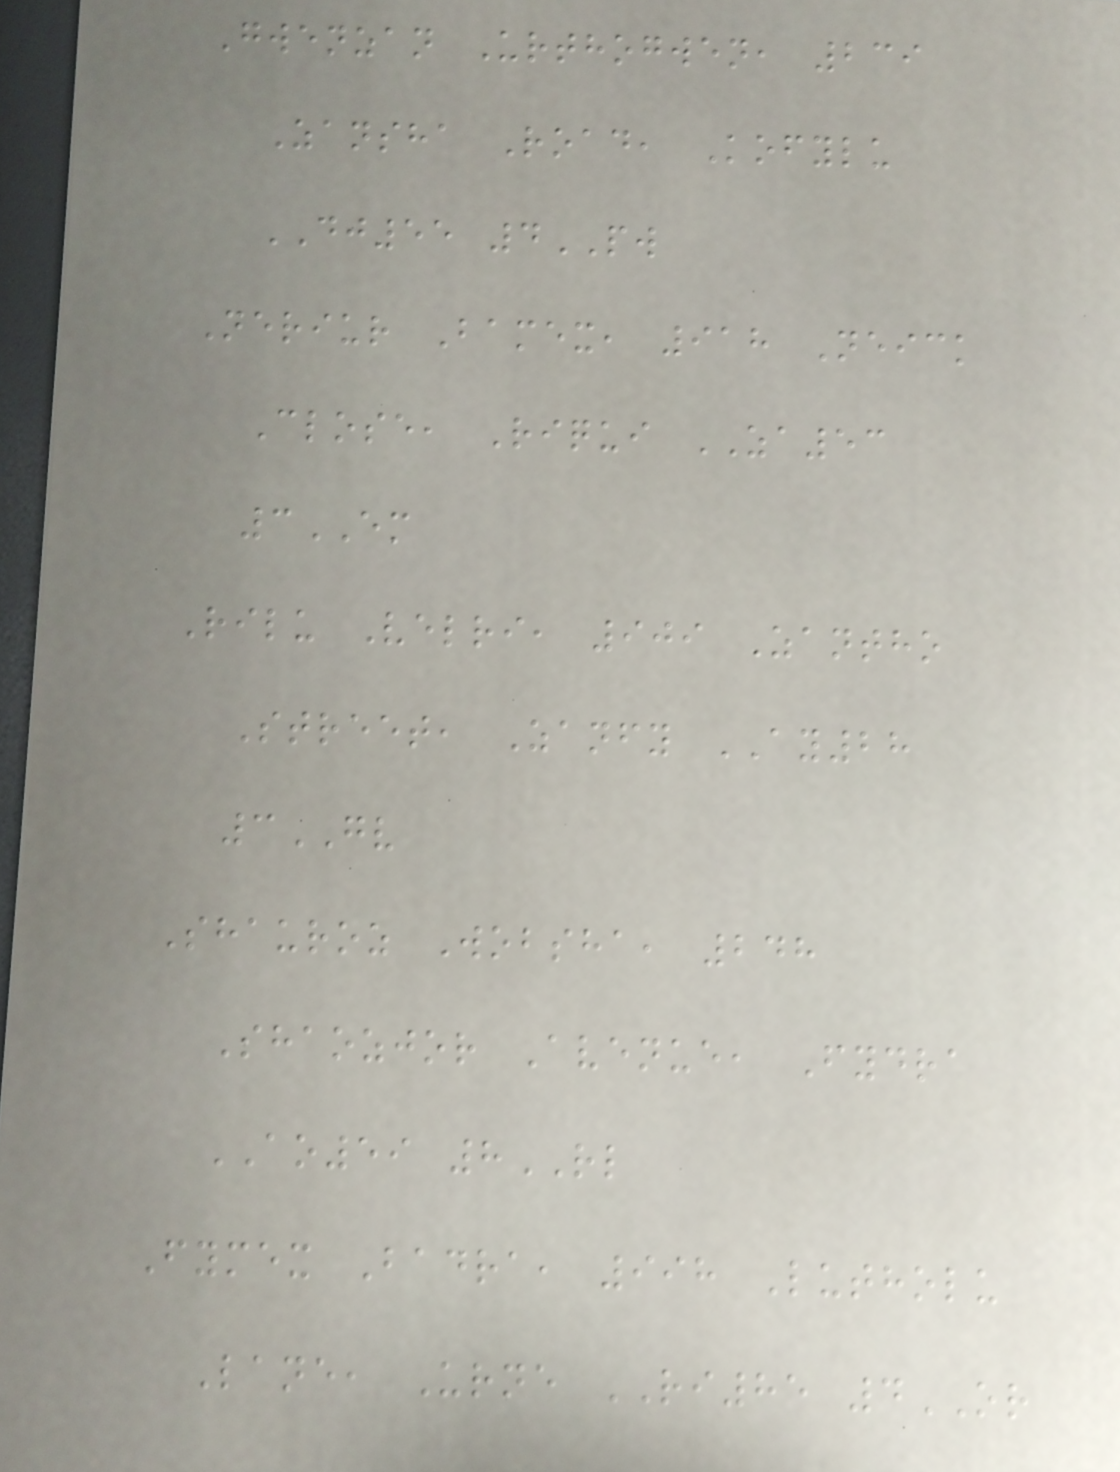Gwenzan Urthogwen, 239
Zansha Road, Kofylu
DJ55 4PW
Neriur Bamex, 918 Neick
Close, Riqui ZA53
3EM
Rilu Velri, 909 Zantho
Street, Zanfy AY28
3GV
Shauroz Wobsha, 248
Shaozjor Avenue, Fydra
AO59 8RL
Fymex Badra, 998 Lutholu
Lane, Urne RI85 4OR
